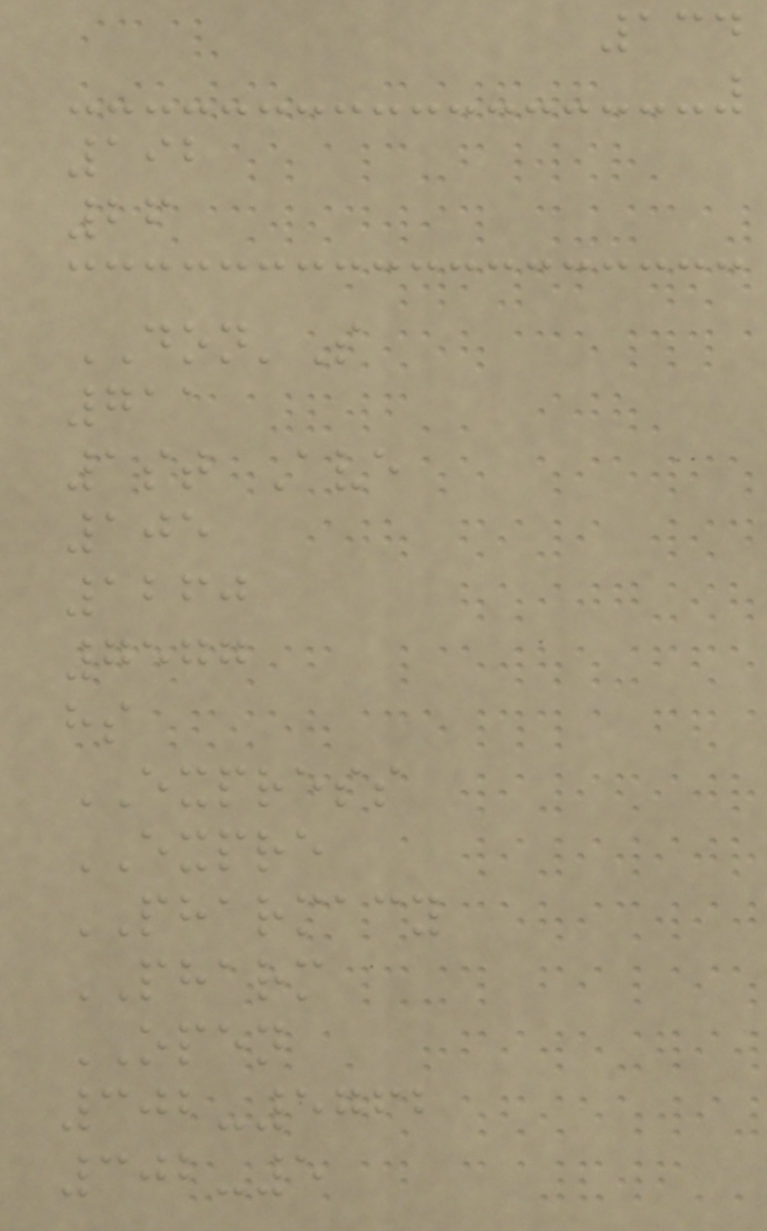134
192
26
DON'S
711
1st Ave
105
1260
7577
hs
EXPRESS
EXPRE
PHARMACY
PHARM
OPEN
302-5762
302-5
